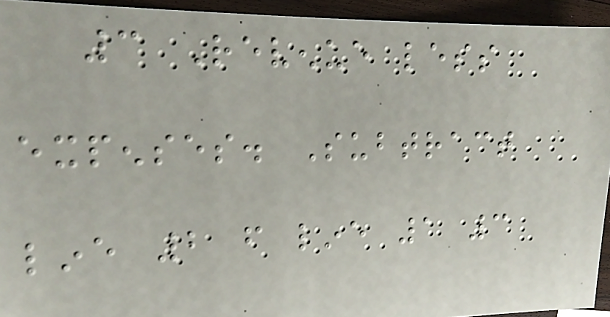3 Revenue less
expenses. Subtract
line 2 from line 1 3
